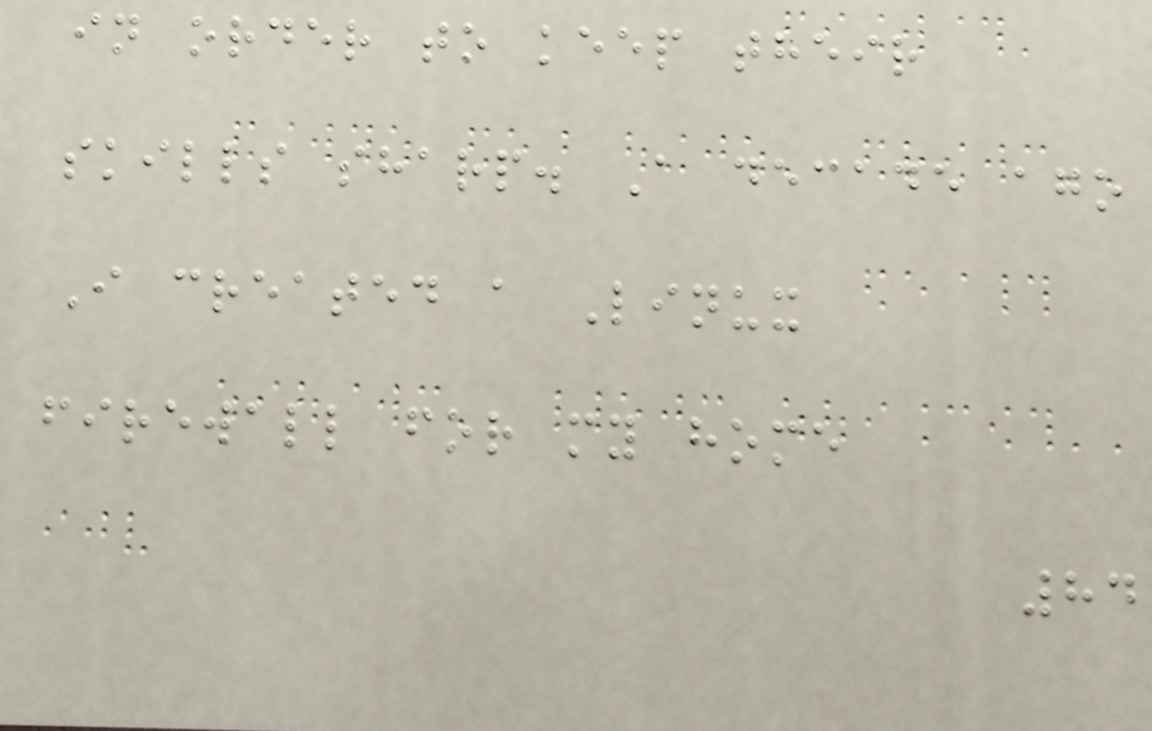in order to keep their
skills sharp. A decade ago
I created a Linux
firewall for my home
84
